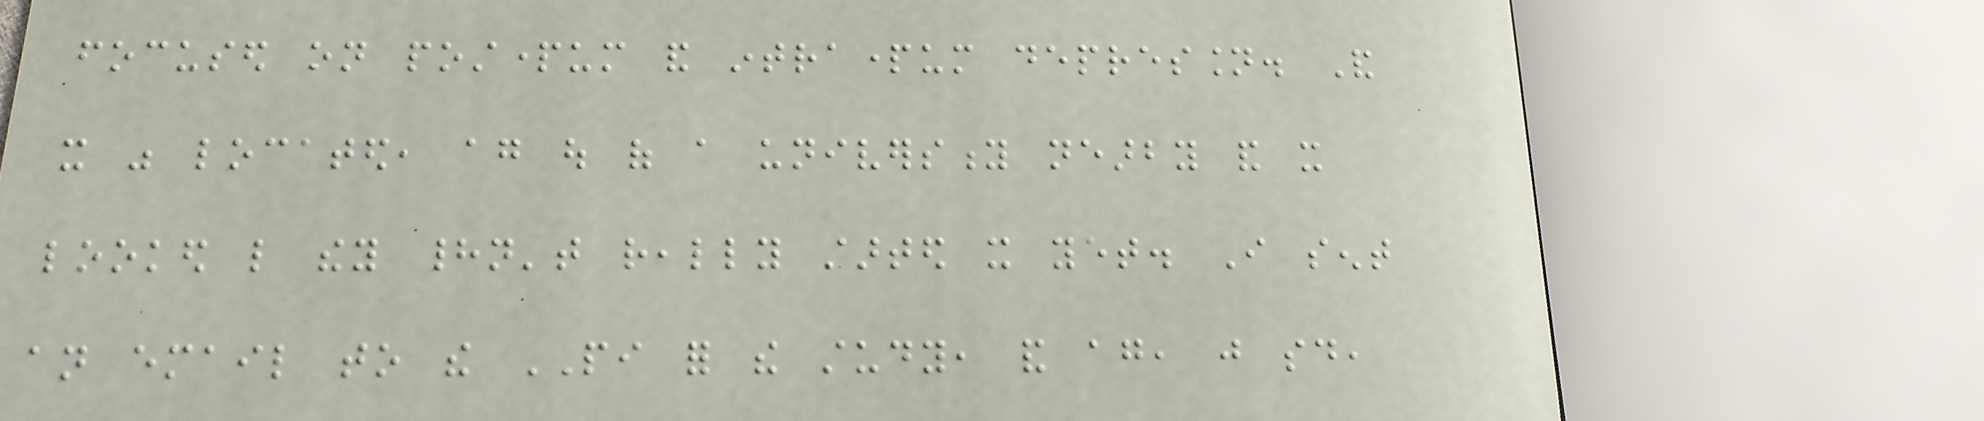focused on postpartum and intrapartum depression. And
it was located, again out of a university nearby and it
looked like they hadn't really started it yet. I sent
an email to the PI for the study, and again, just said,
